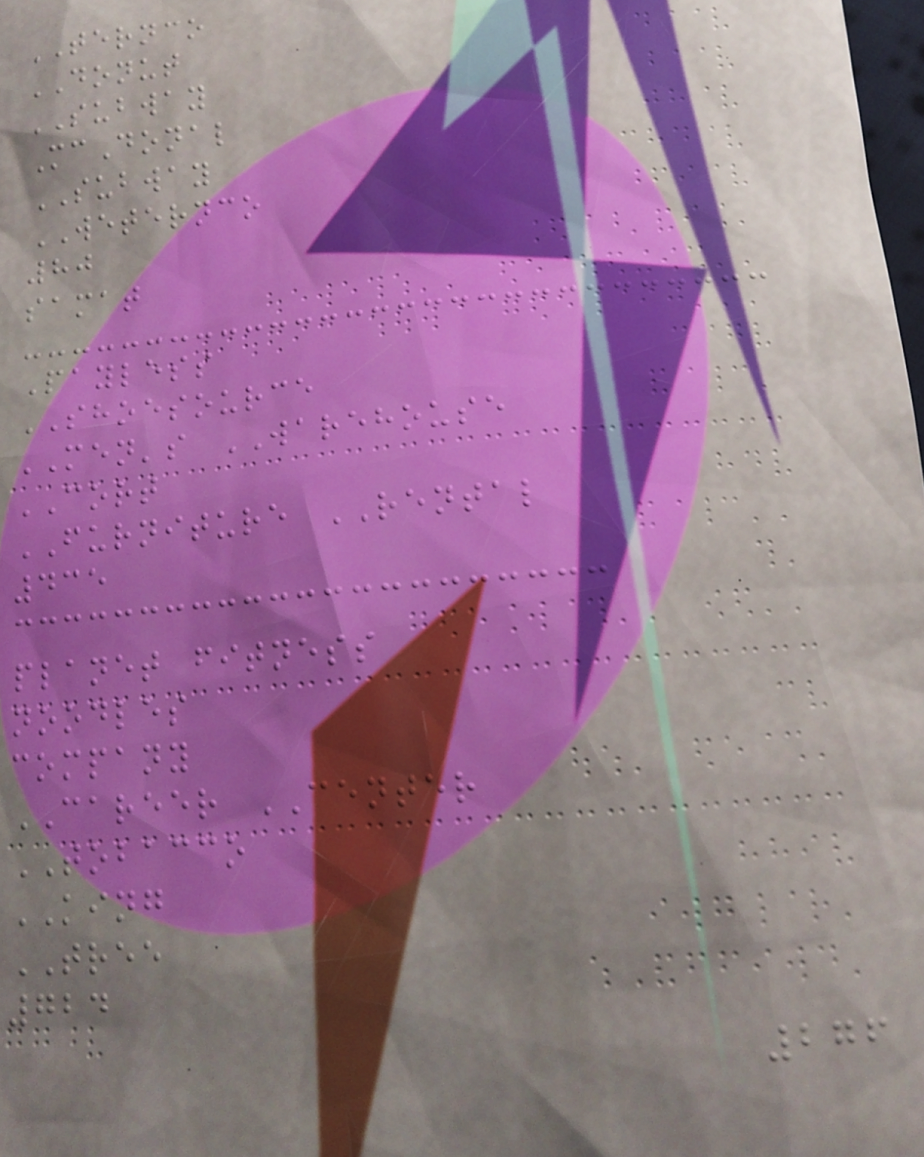TERNCO
DONUT
SUBWAY
McDonal
SUBWAY
WETERNCO
80
samat
Payless
SHOESOURCE
MEN's WAREHOUSE
CORT
FURNITURE RENTAL
435
planet fitness
noodles
company
CAREER CENTER
TOBACCO
KING
TREE
724
276
